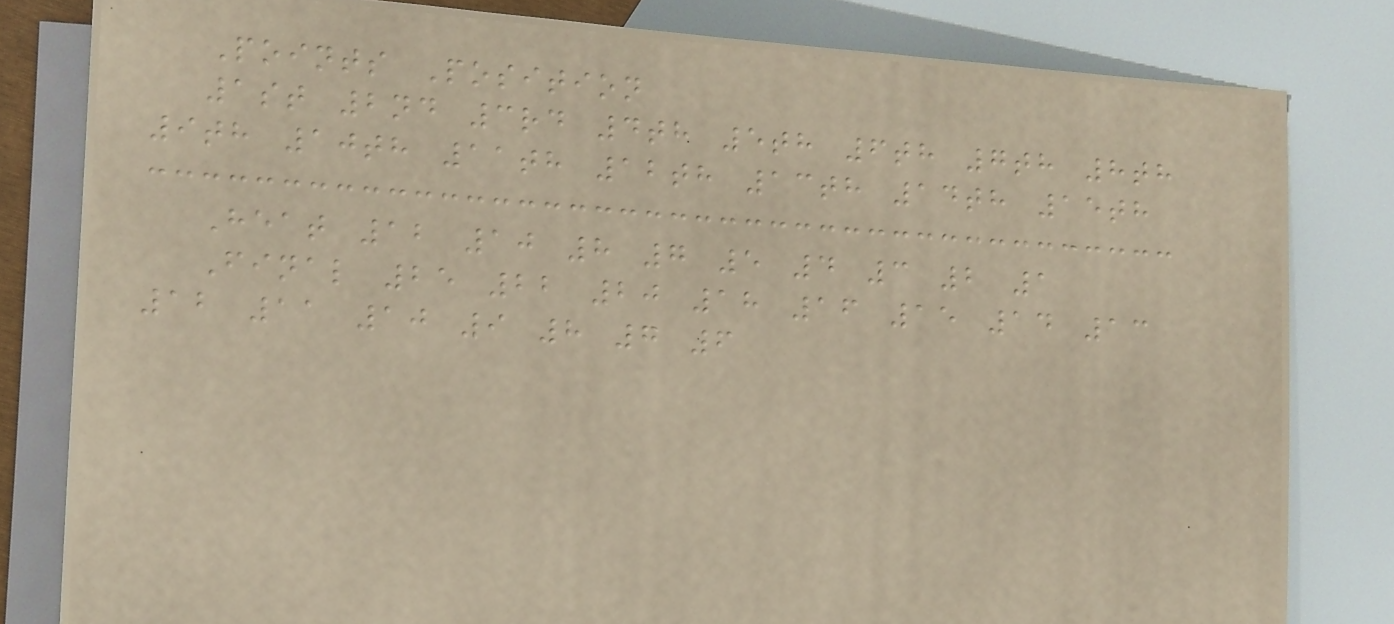Points Position
1st 2nd 3rd 4th 5th 6th 7th 8th
9th 10th 11th 12th 13th 14th 15th
Heat 12 10 8 7 5 4 3 2 1
Final 25 22 20 18 16 15 14 13
12 11 10 9 8 7 6
